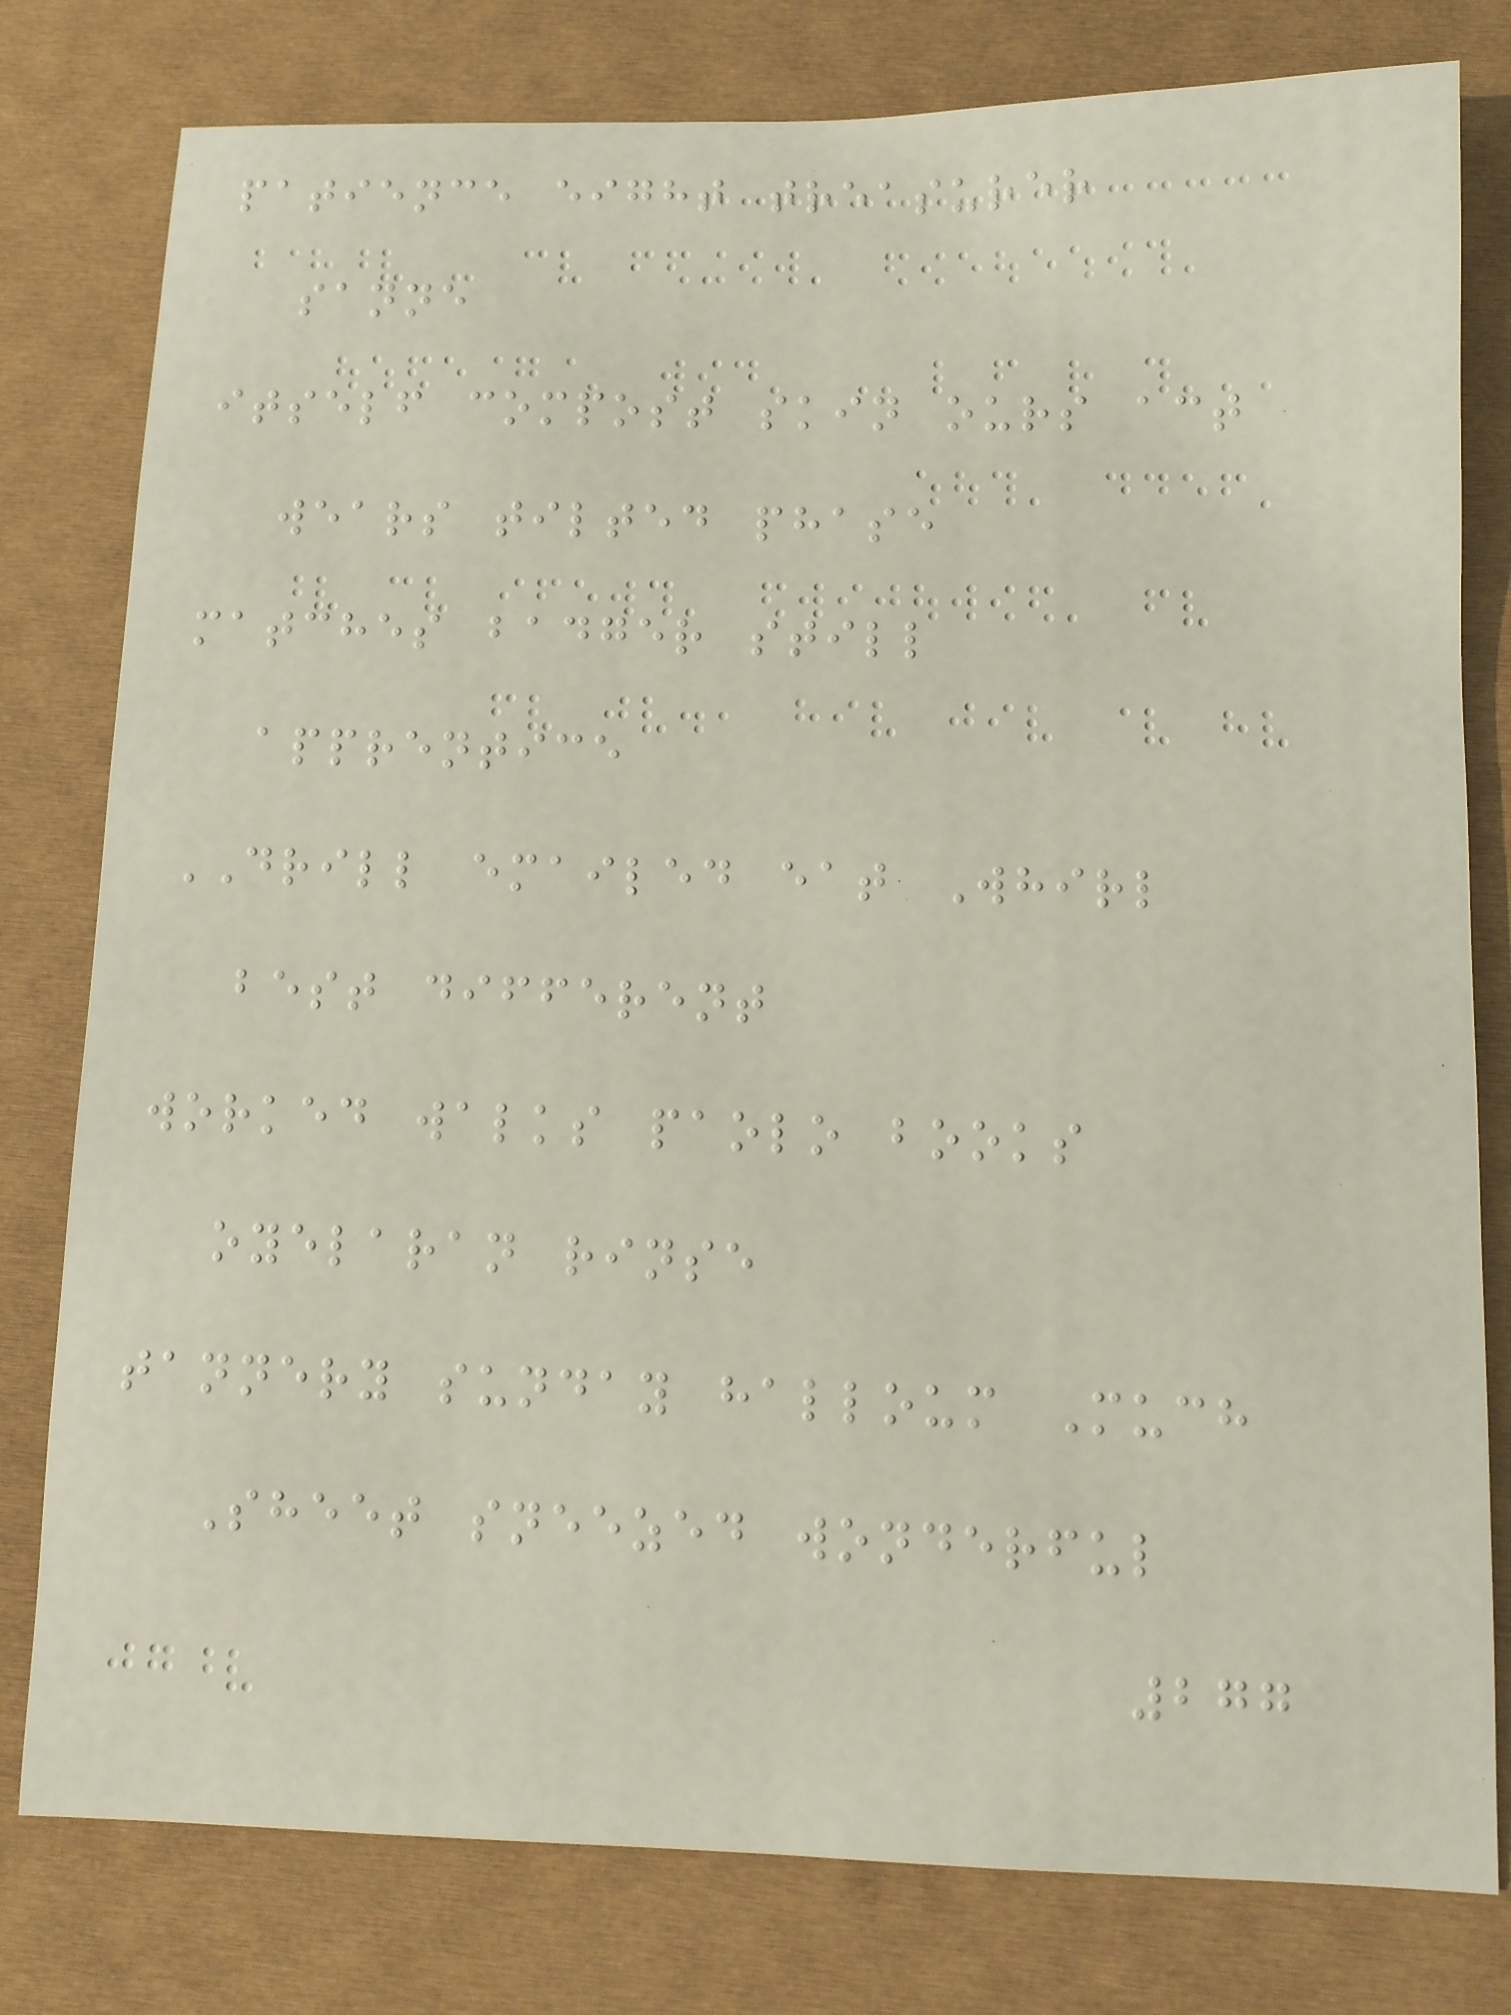patience eight treasurer
sanne
itself compost skin ours act
wears tilted phase
matches badger still
apprentice
DRILL emailed eat Whirl
best different
worked walks paolo books
oyelaran rinse
tannery sunday halloum Much
Sheet sneezed wonderful
277
